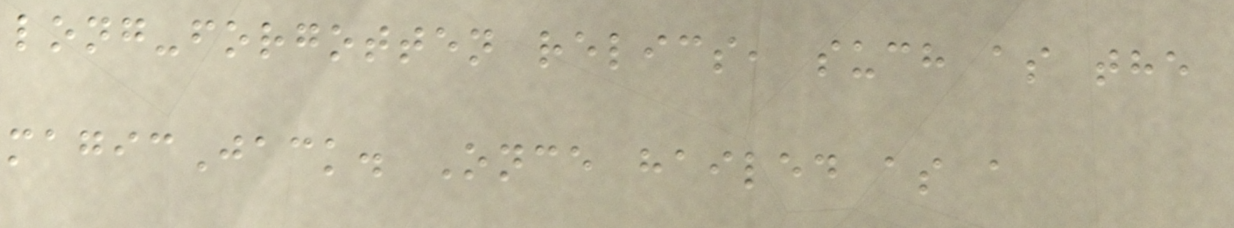long-forgotten relics, such as the
magicJack. Once hailed as a
